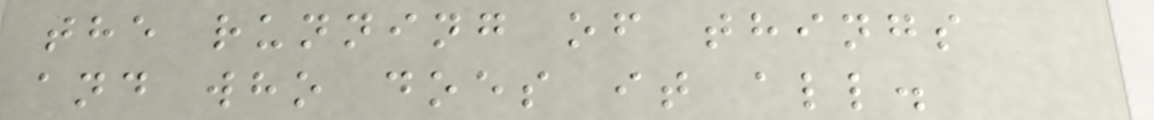the running of things
and who does it all.
